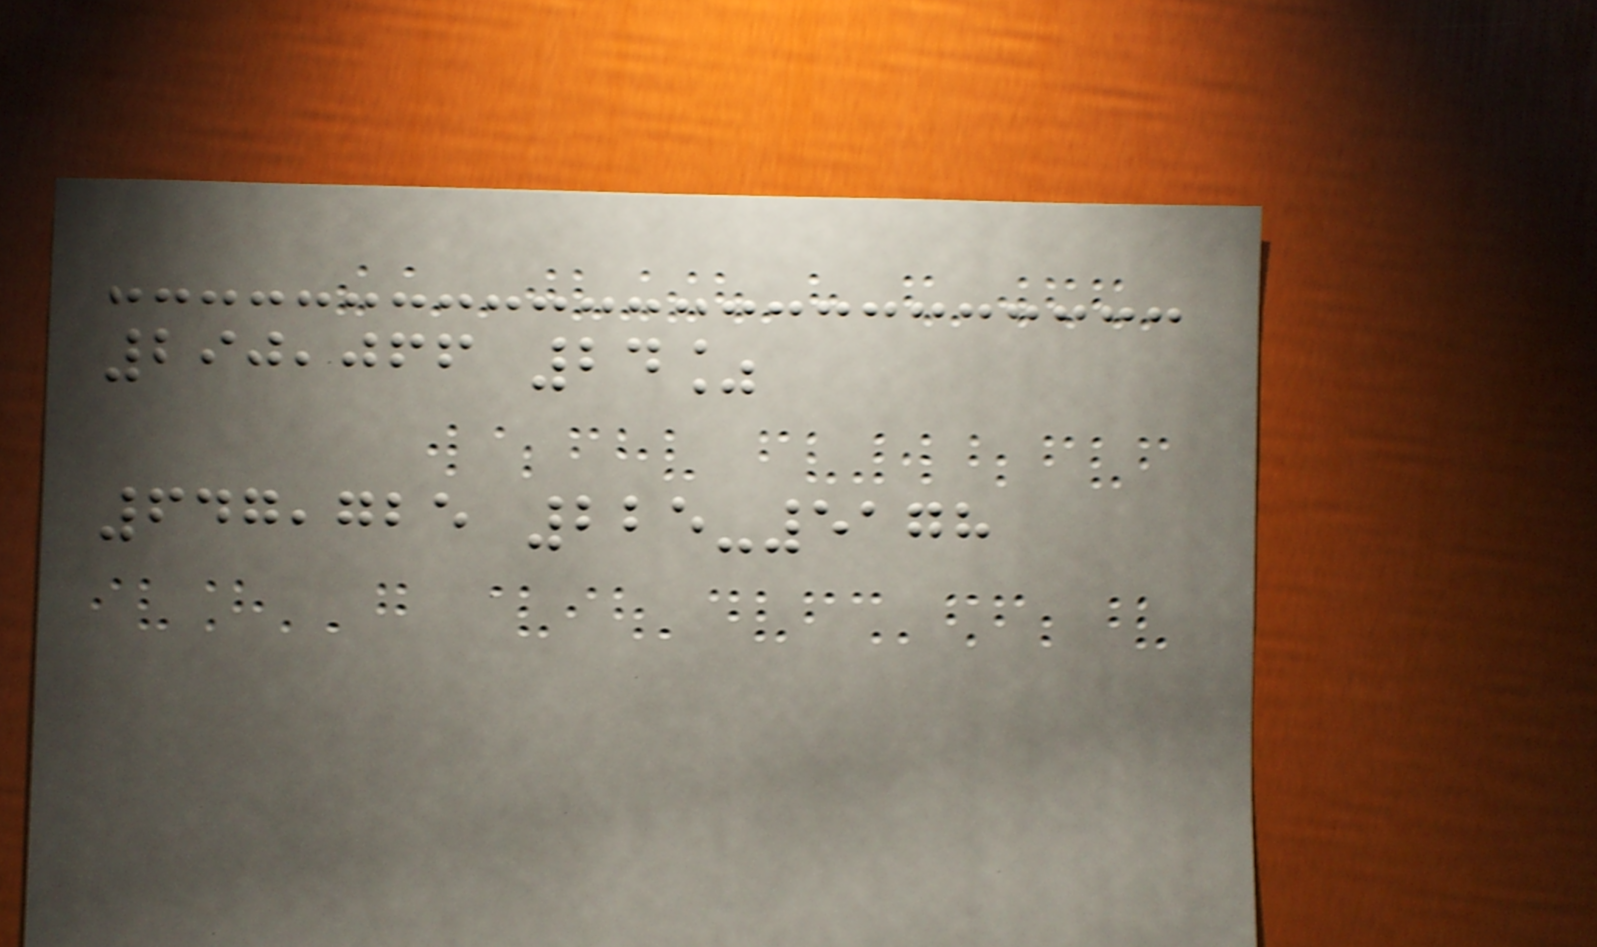290,066 24%
647,725 225-5178
